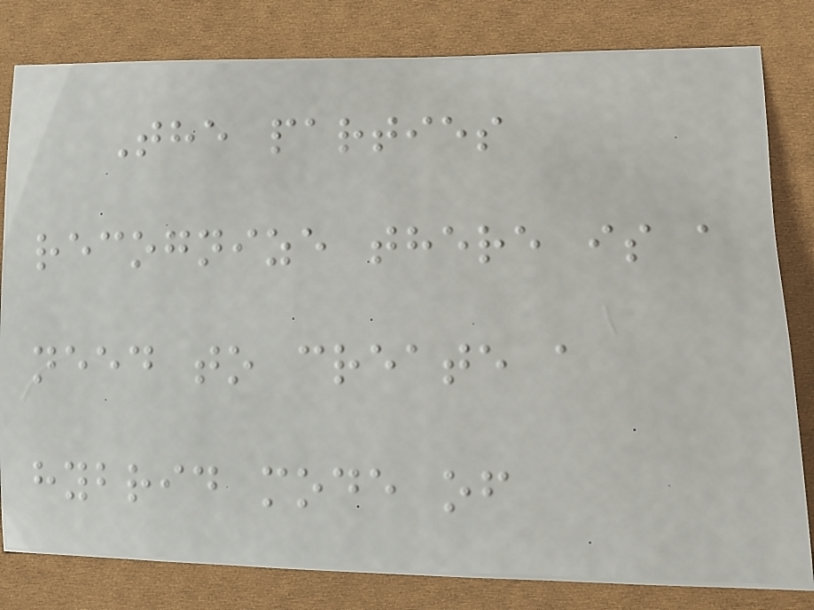The parties
recognize there is a
need to create a
hybrid mode of
